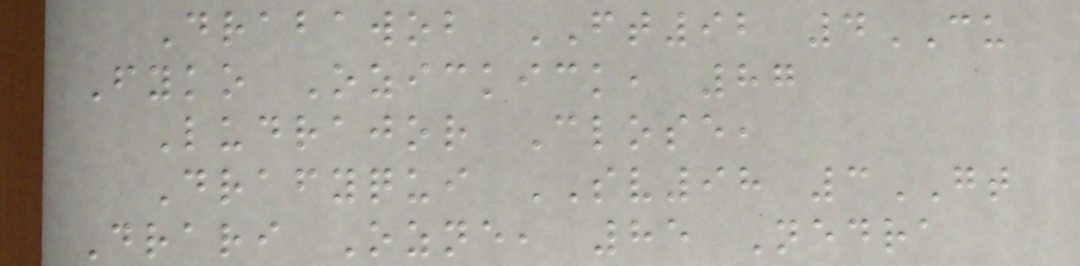Drabawob FT92 4CU
Fyko Ozickick, 87
Ludrajor Close,
Drafyqui SV98 3GT
Drari Ozne, 85 Nedra
